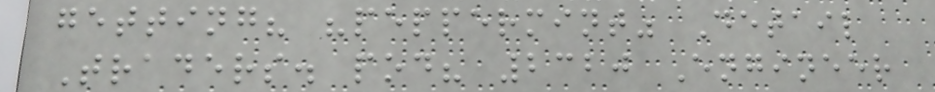getting? "peppermint" Detail
Traders. pod? 2320 Engineer
